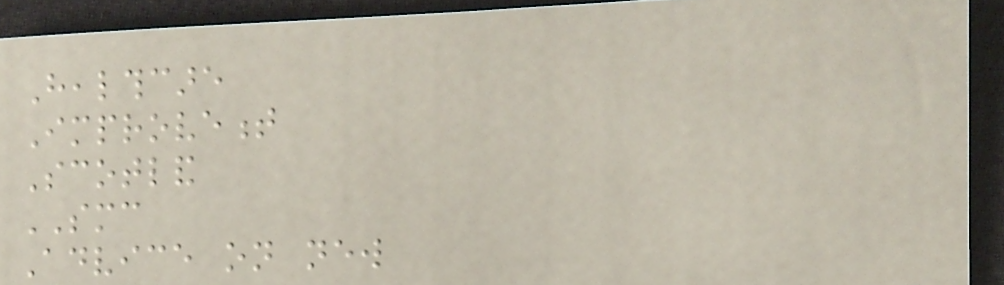Healthcare
Improvement
Scotland
SMC
Advice on new
